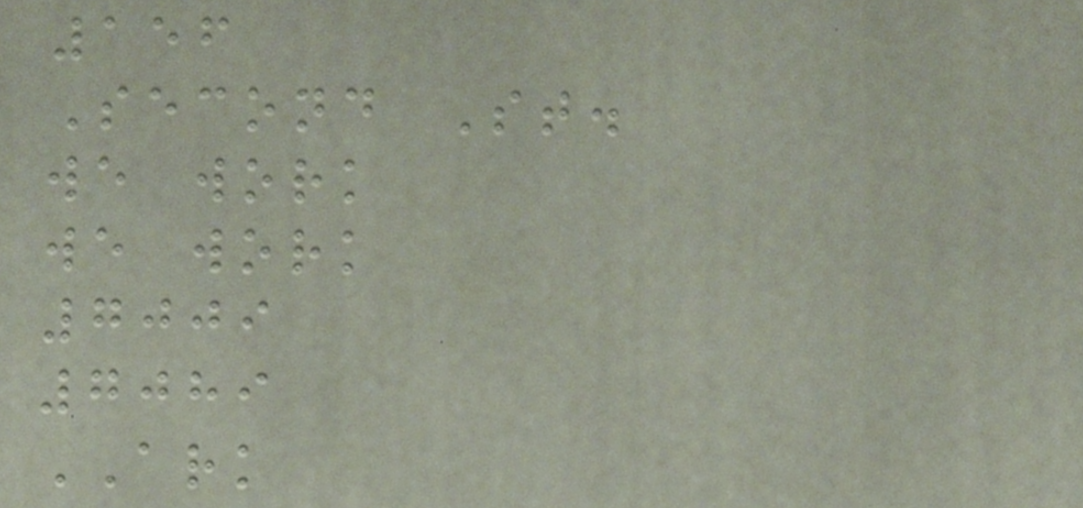156
Second St.
we work
we work
7009
7089
ARK
